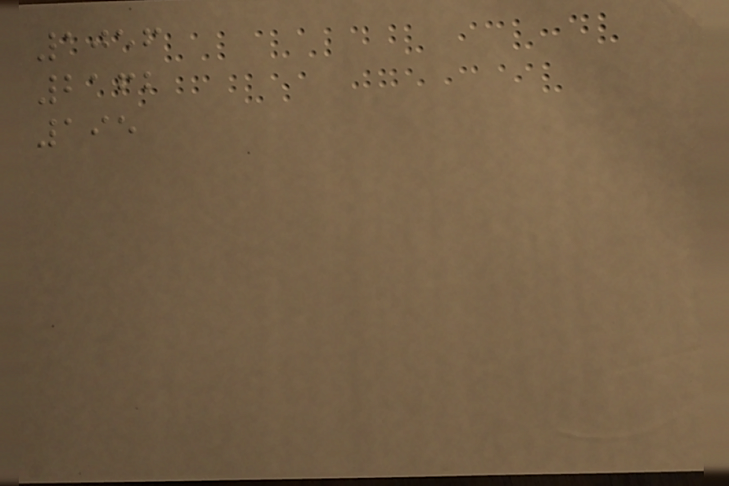1056
2162
195
